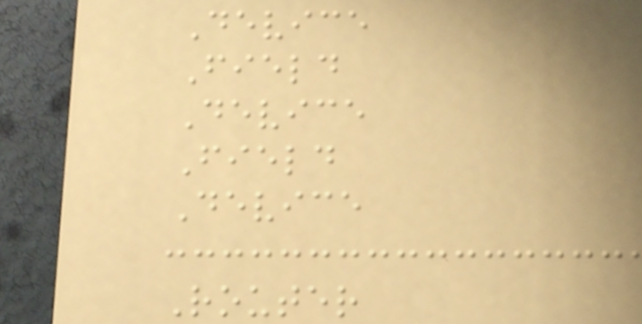Device
Field
Device
Field
Device
Router
